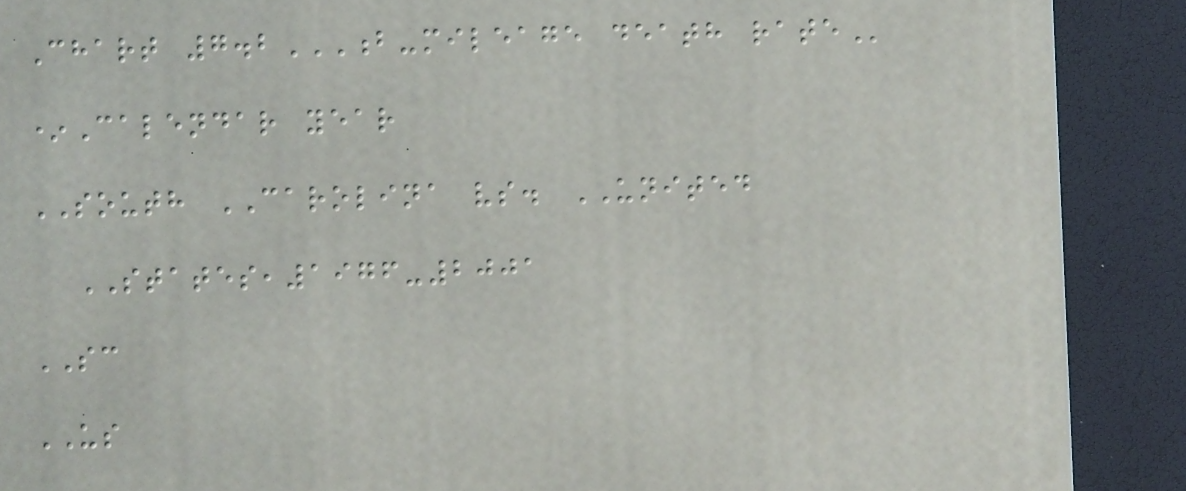Chart 7.2B-MILEAGE DEATH RATE
*Calendar year
SOUTH CAROLINA vs. UNITED
STATES,1976-2001
SC
US
